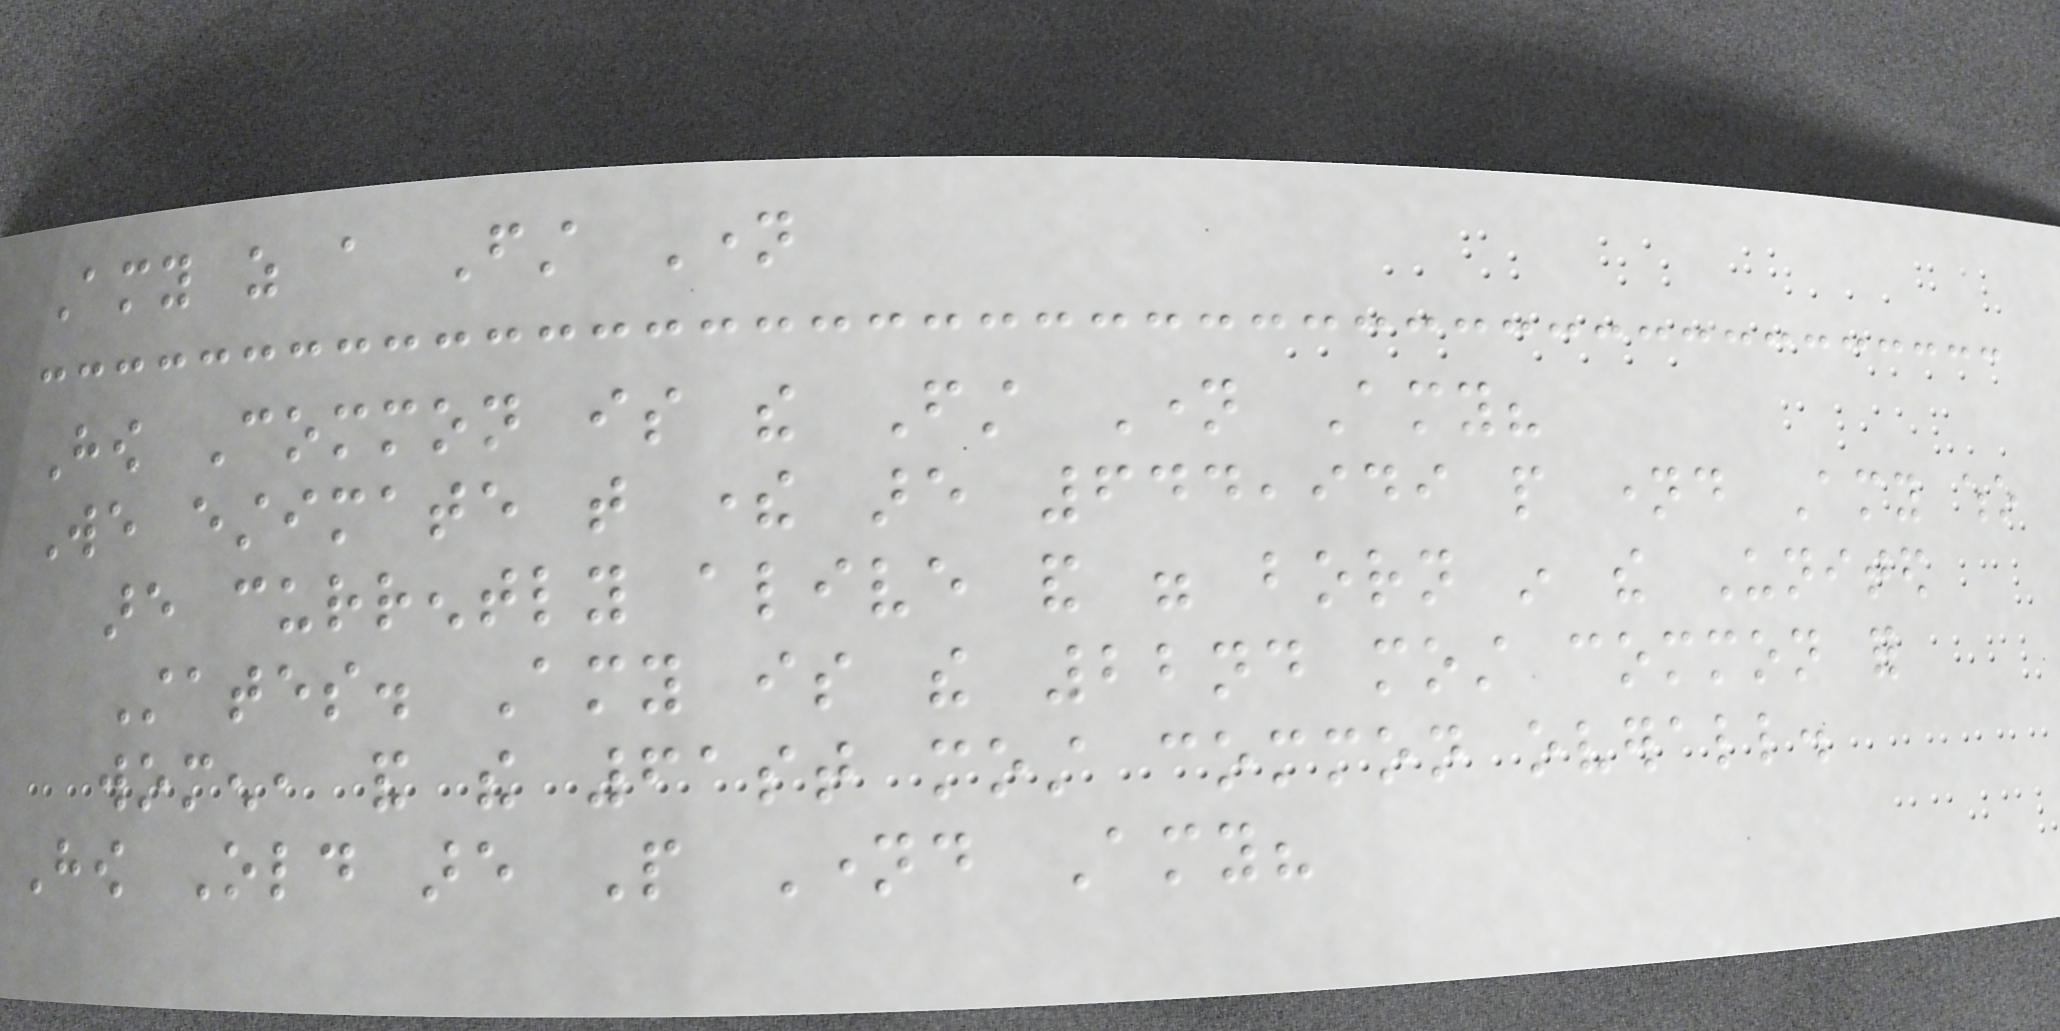Amy as a First Name
How Common is the First Name Amy?
We estimate that there are 644,949 people named Amy who
are currently alive and were born in the United
States. Amy is the 22nd most common for
women, and the 61st most common overall.
How Old are People Named Amy?
